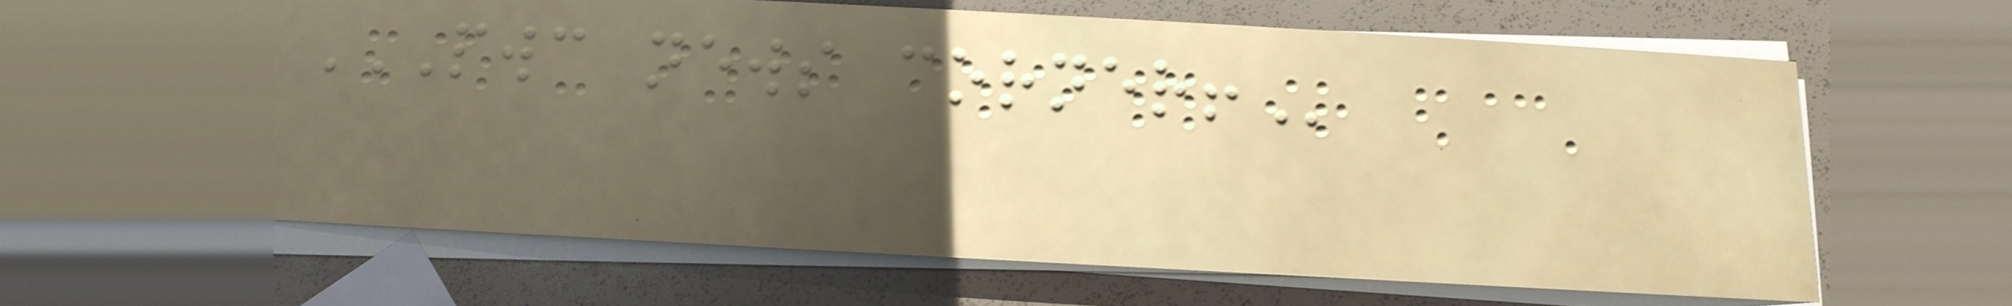PWC NEWS CORNER!
